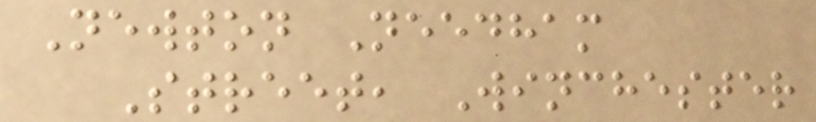Newton Needham
Street, Winchester
